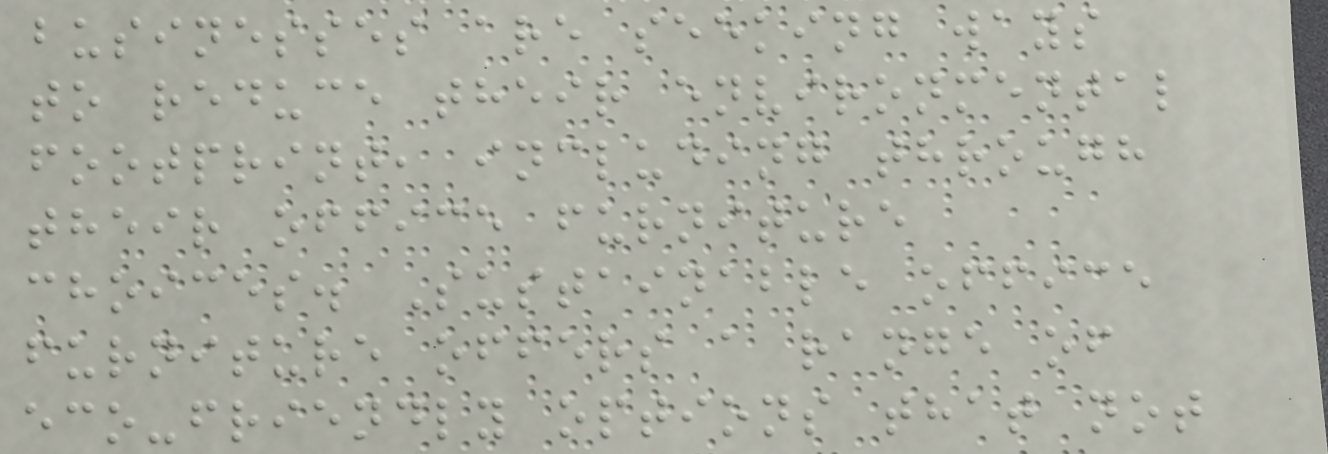businesses are seeking ways
to reduce their environmental
footprint, including through
their office furniture
choices. Sustainable office
furniture offers a range of
eco-friendly options that not
